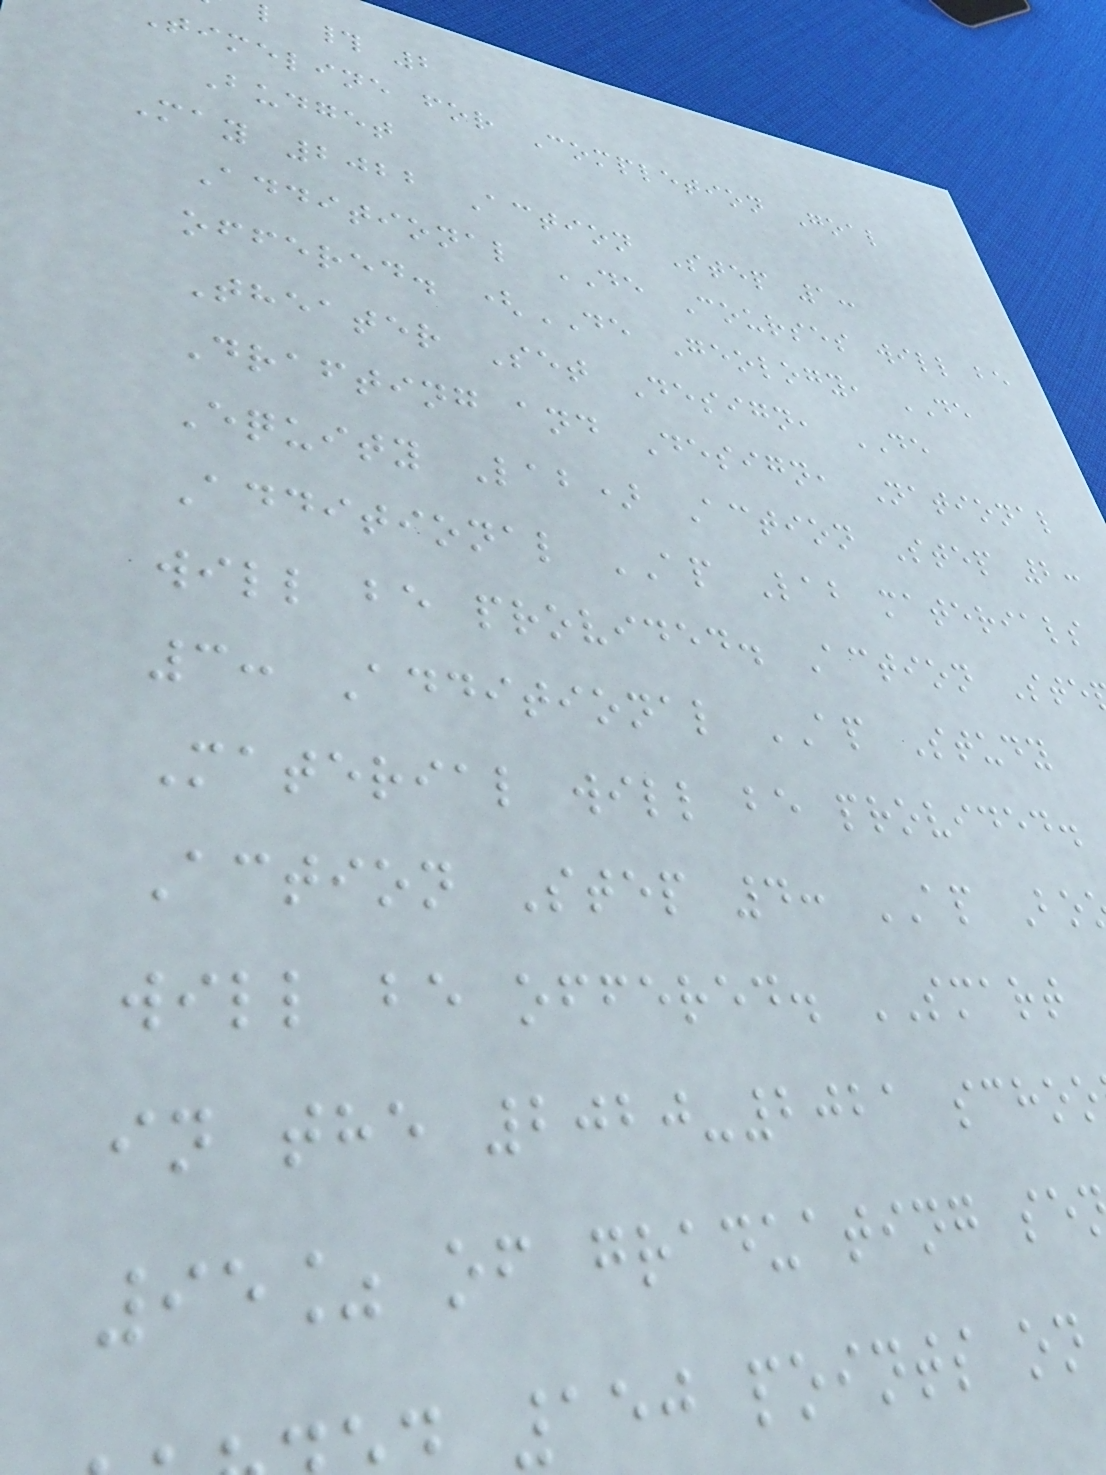l # 2
Timeline for Completion Goal
Budget
May 2022 Action Step 1:
Additional DE Courses will be
offered. (DE Geology, DE
Theater Set Design, DE
Drafting and Design, National
Equity Lab) Action Step 2:
Additional AP Lab materials
will be provided. Action Ste
3: Additional AP Study
Material will be provided.
Action Step 4: AP Bo
will be offered. SMART
in the 2020-2021 schoo
95% of graduating se
150 points on
